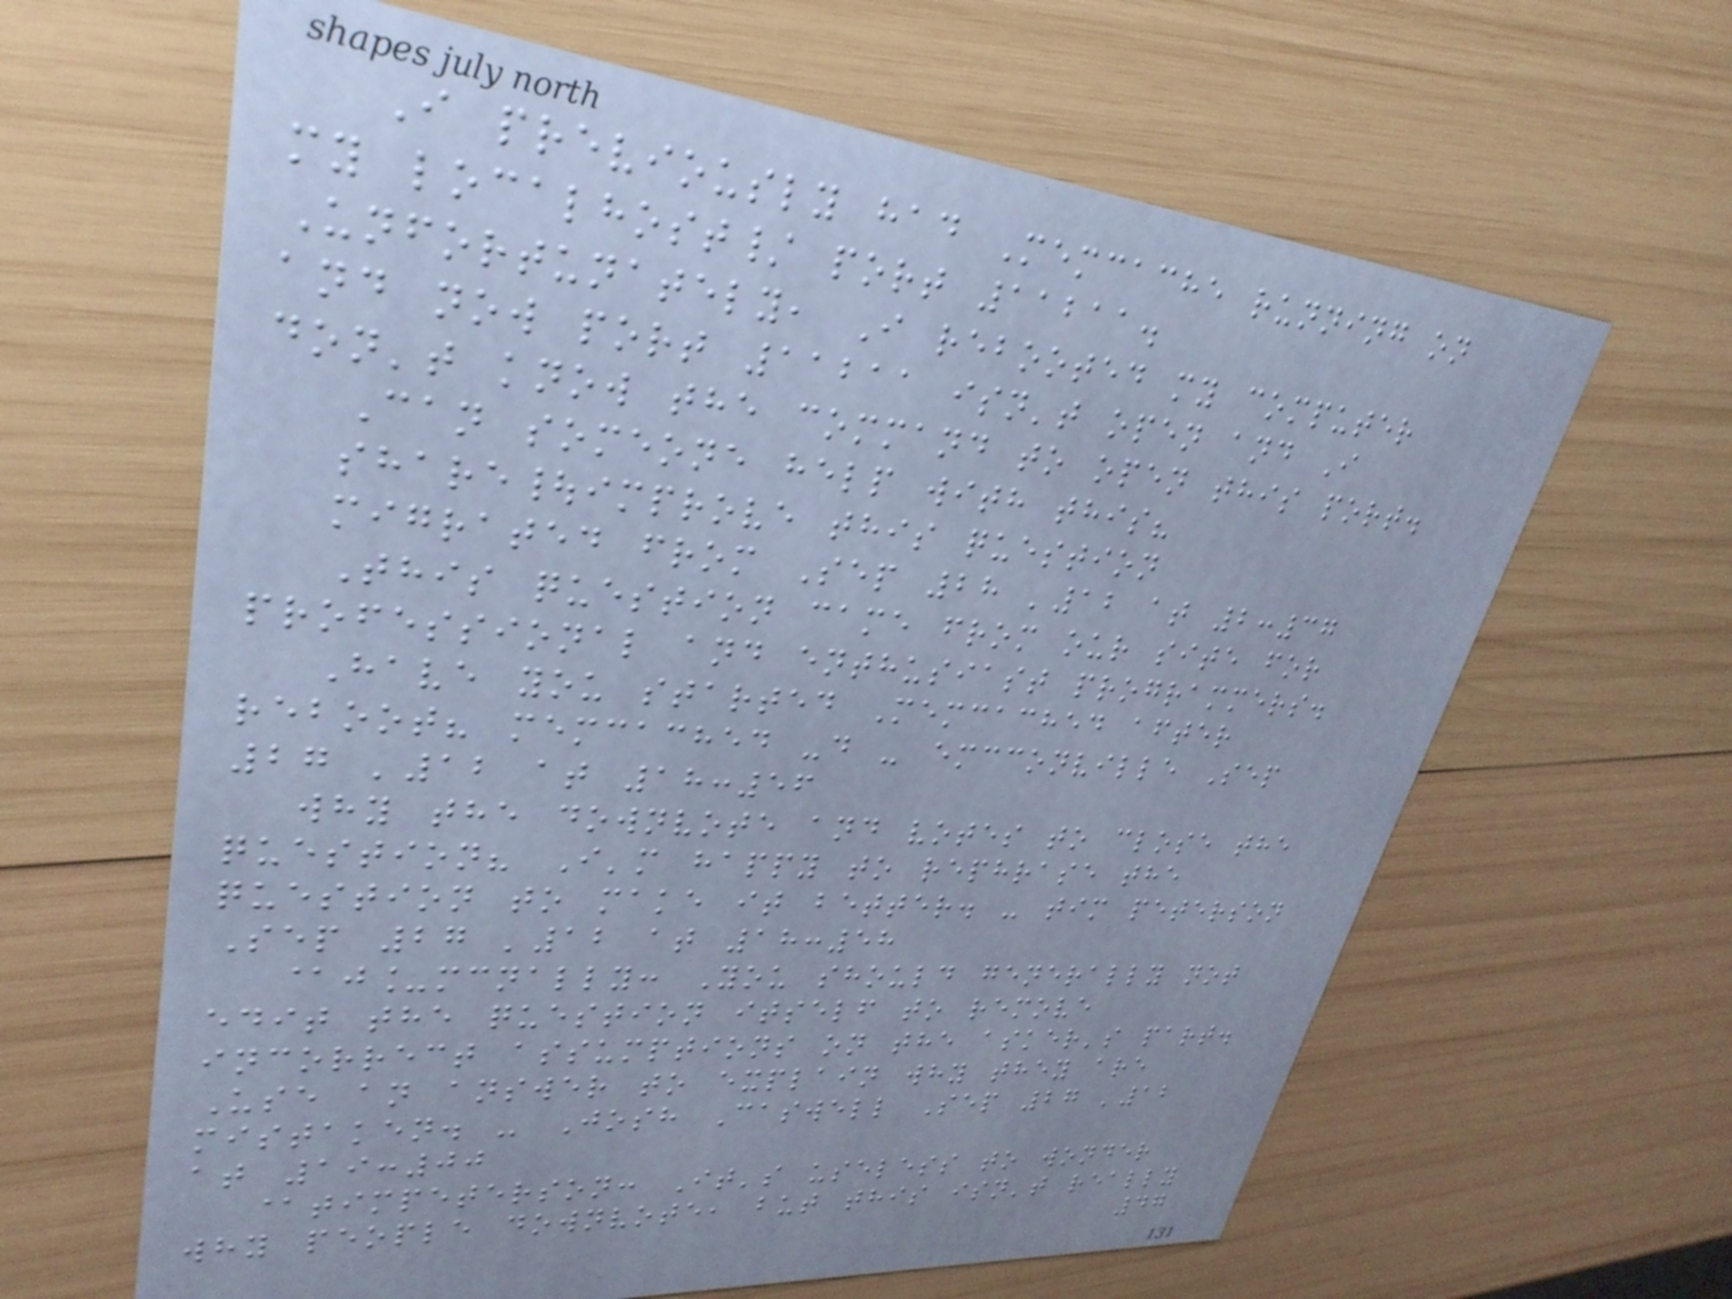I previously had Memcache running on
my localhost/ port 11211.
Unfortunately, I rebooted my computer
and now port 11211 isn't open and I
don't know the command to open this port.
Can someone help with this?
share|improve this question
migrated from Sep 28 '12 at 2:37
This question came from our site for
professional and enthusiast programmers.
Have you started Memcached after
reboot? memcached -d - emcconville Sep
27 '12 at 18:56
why the downvote and votes to close the
question? I'm happy to rephrase the
question to make it better. - tim peterson
Sep 27 '12 at 18:58
@j_mcnally: You should generally not
edit the question itself to remove
incorrect assumptions on the asker's part.
Use an answer to explain why they are
mistaken. - Josh Caswell Sep 27 '12
at 19:00
@timpeterson: It's useless to wonder
why people downvote, but this isn't really
47
